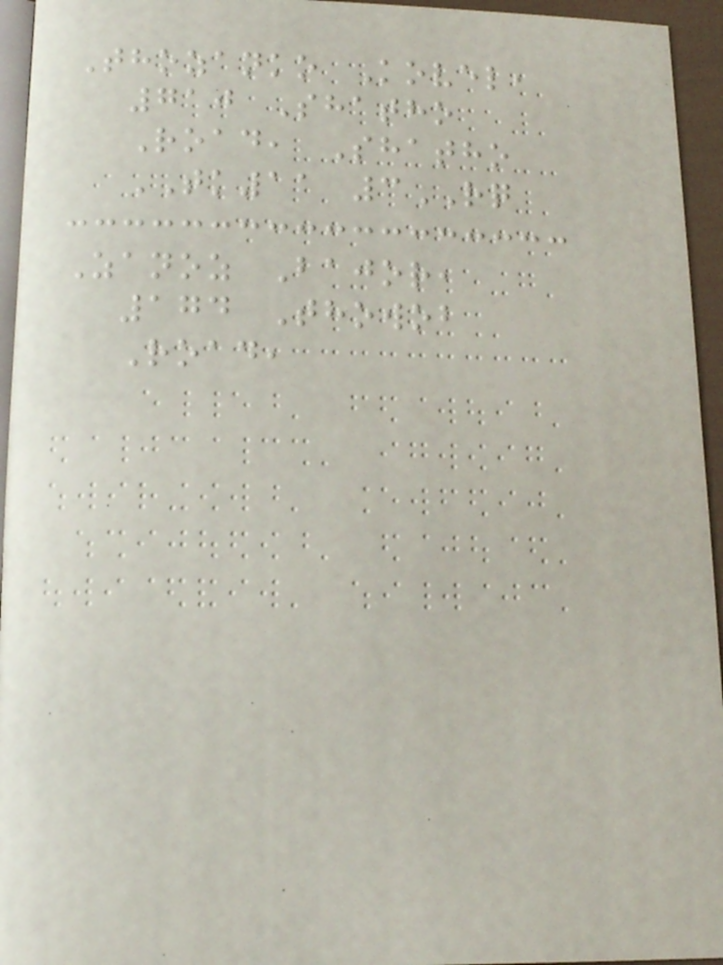Thozanko Kovel,
710 Shatho
Road, Shatho
TK11 3RQ
Zanoz Bajor,
174 Thowob
Road,
